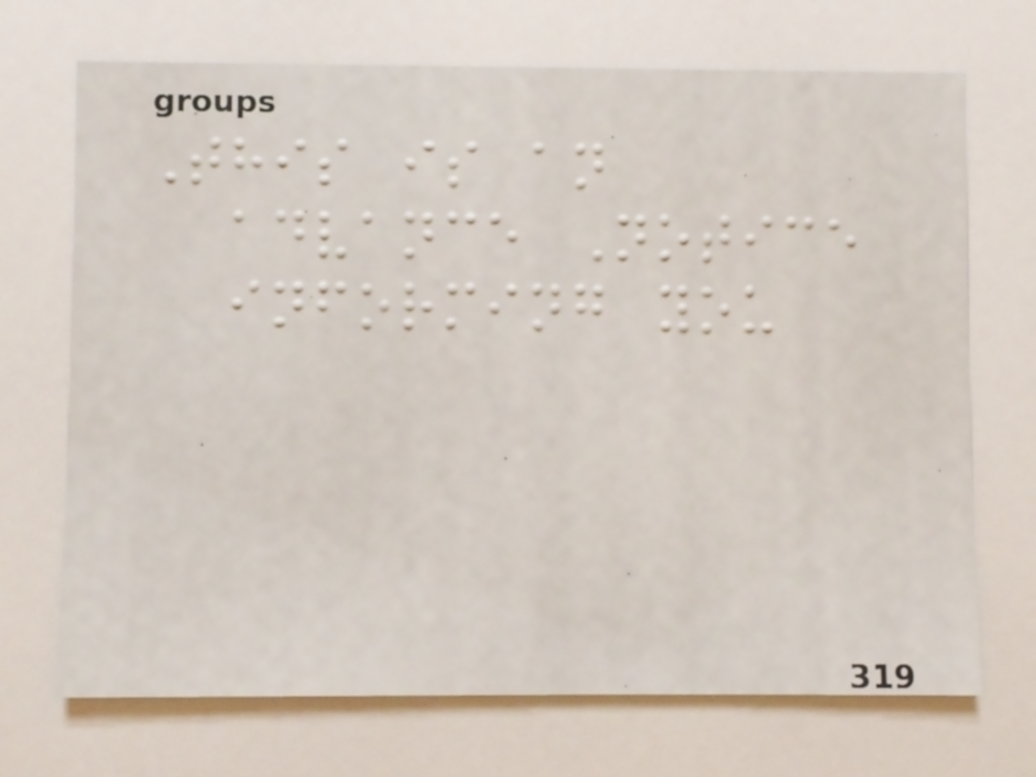This is an
advance Notice
informing you
